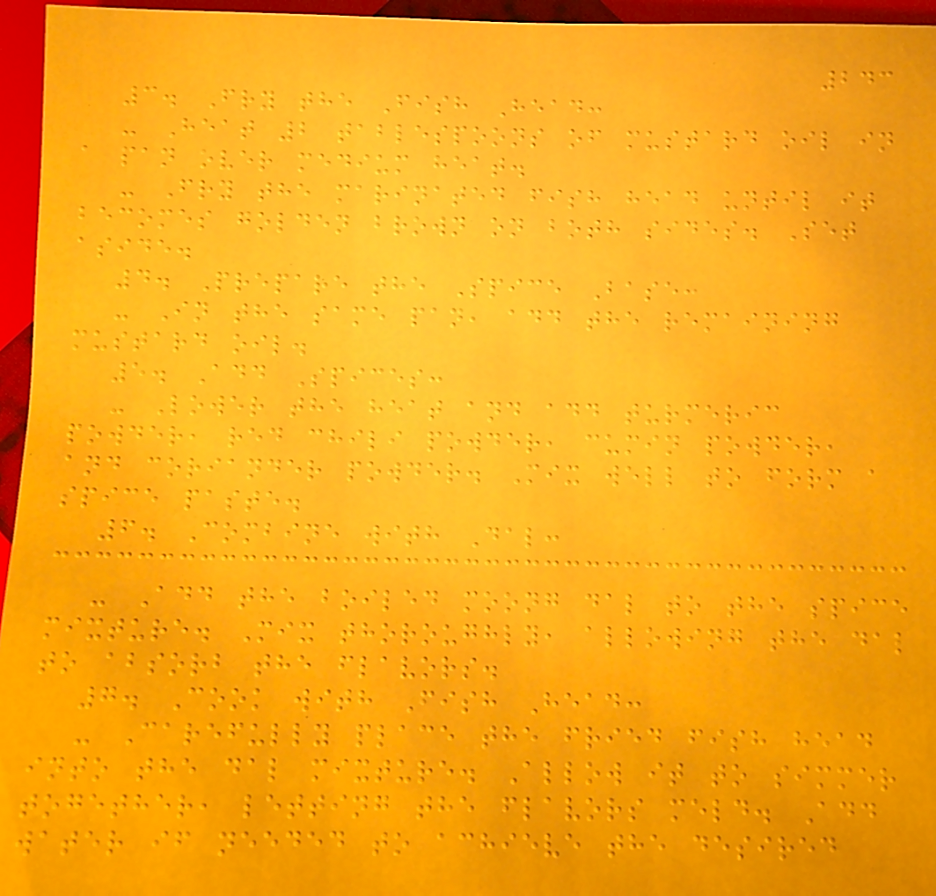243
3. Fry the Fish Head:
- Heat 2 tablespoons of mustard oil in
a pan over medium heat.
- Fry the marinated fish head until it
becomes golden brown on both sides. Set
aside.
4. Prepare the Spice Base:
- In the same pan, add the remaining
mustard oil.
5. Add Spices:
- Lower the heat and add turmeric
powder, red chili powder, cumin powder,
and coriander powder. Mix well to form a
spice paste.
6. Combine with Dal:
- Add the boiled moong dal to the spice
mixture. Mix thoroughly, allowing the dal
to absorb the flavors.
7. Cook with Fish Head:
- Carefully place the fried fish head
into the dal mixture. Allow it to simmer
together, letting the flavors meld. Add
water if needed to achieve the desired
